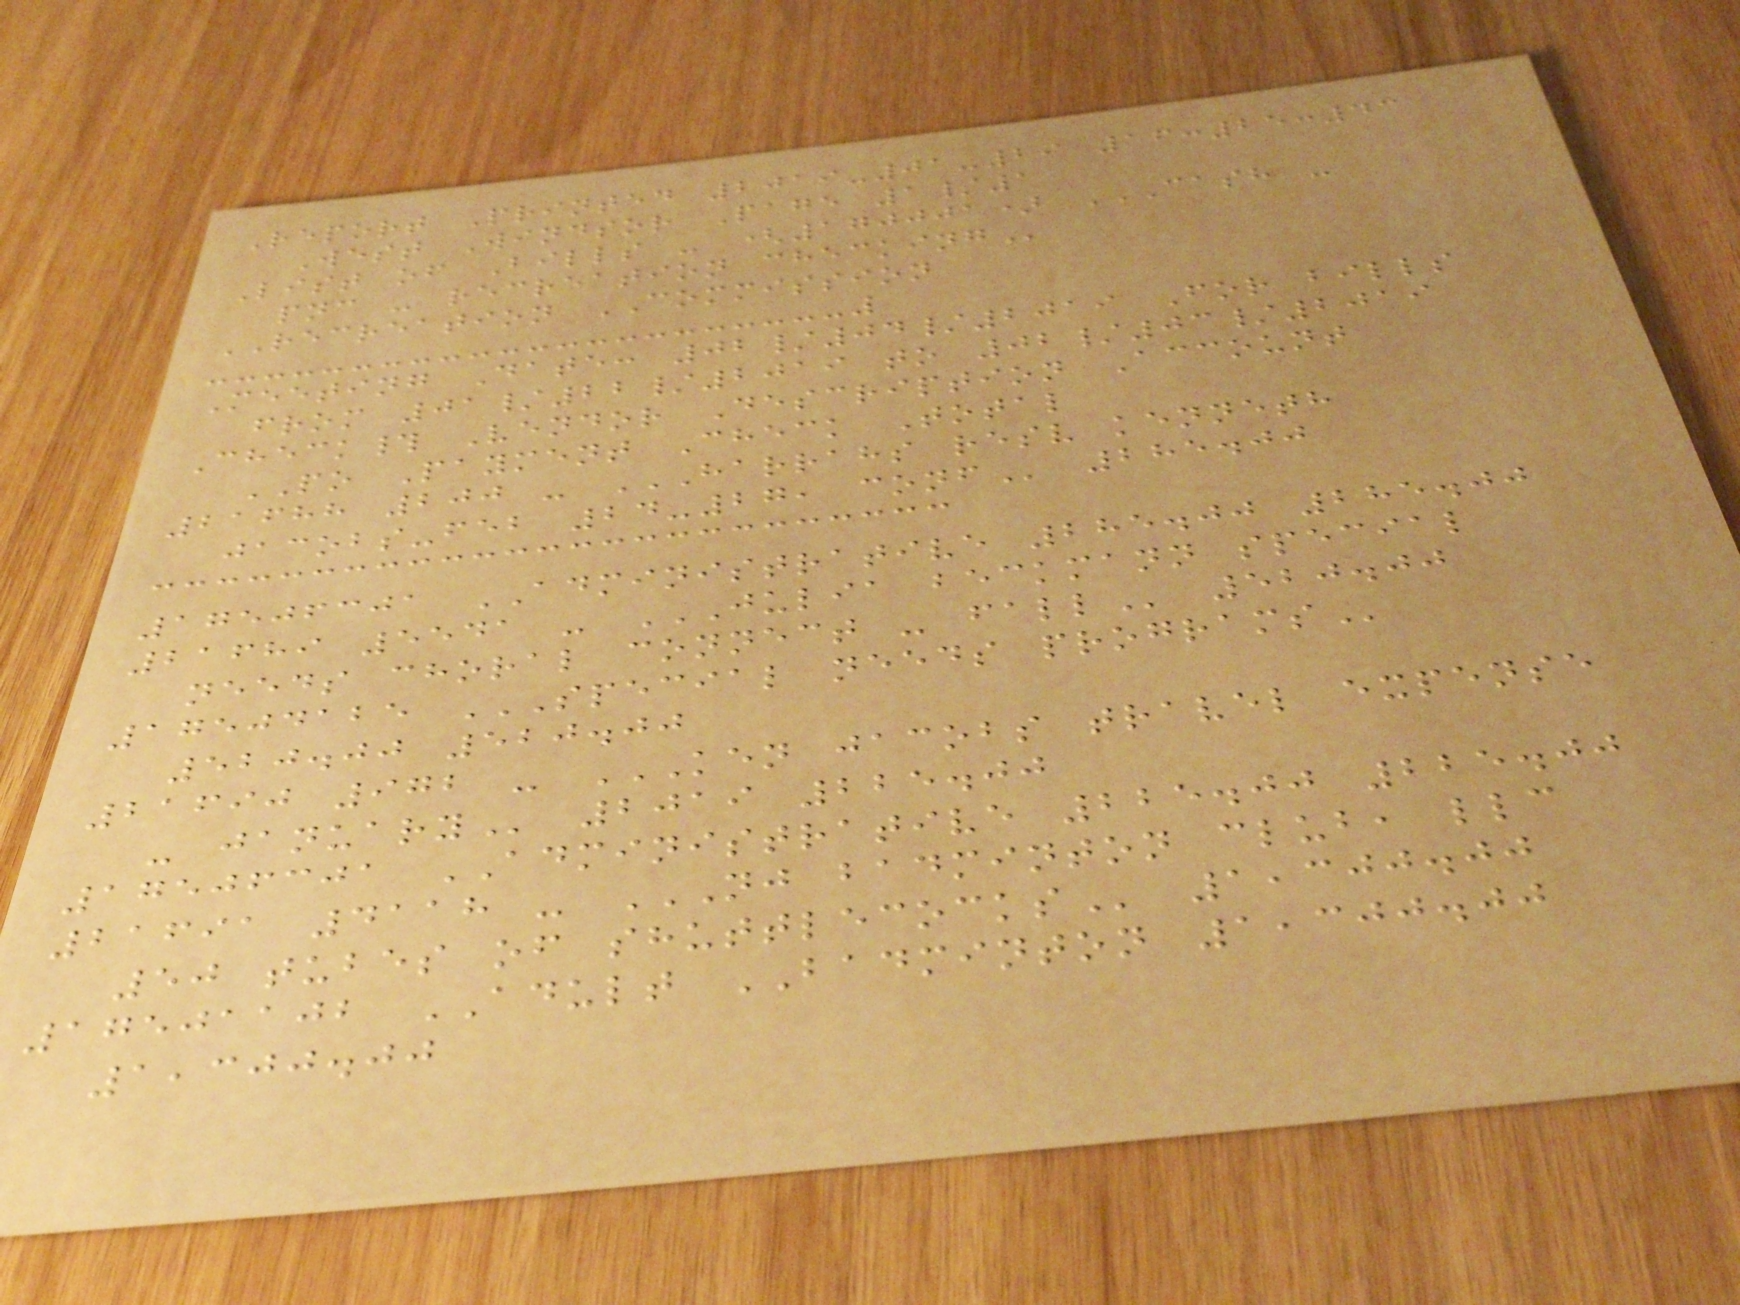Report Printed 2019-01-29 16:25:43
West Windsor Page 1/1
List of Bills - (170001) CASH -
PNC - RECREATION CHECKING
RECREATION COMMISSION
Meeting Date: 02/04/2019 For bills
from 01/22/2019 to 02/03/2019
Check# Vendor Description Account
PO Payment Check Total
21688 200 - HARRAHS RESV KENNETH
JACOBS-FEB 24-27, CONF 285.00
17506301 ADMINISTRATIVE 285.00 285.00
21689 5541 - JULIA BECKMANN SPECIAL
NEEDS CHORAL CONNECT - FALL 520.00
17504125 SPECIAL NEEDS PROGRAMS
520.00 520.00
21690 972 - KEN JACOBS TRAVEL EXPENSE
- JANUARY 2019 225.00
17506301 ADMINISTRATIVE 225.00 225.00
21691 4118 - NJ BADMINTON CLUB, LLC
50 TUBES OF SHUTTLECOCKS 1,300.00
17501102 ADULT BADMINTON 1,300.00
1,300.00
